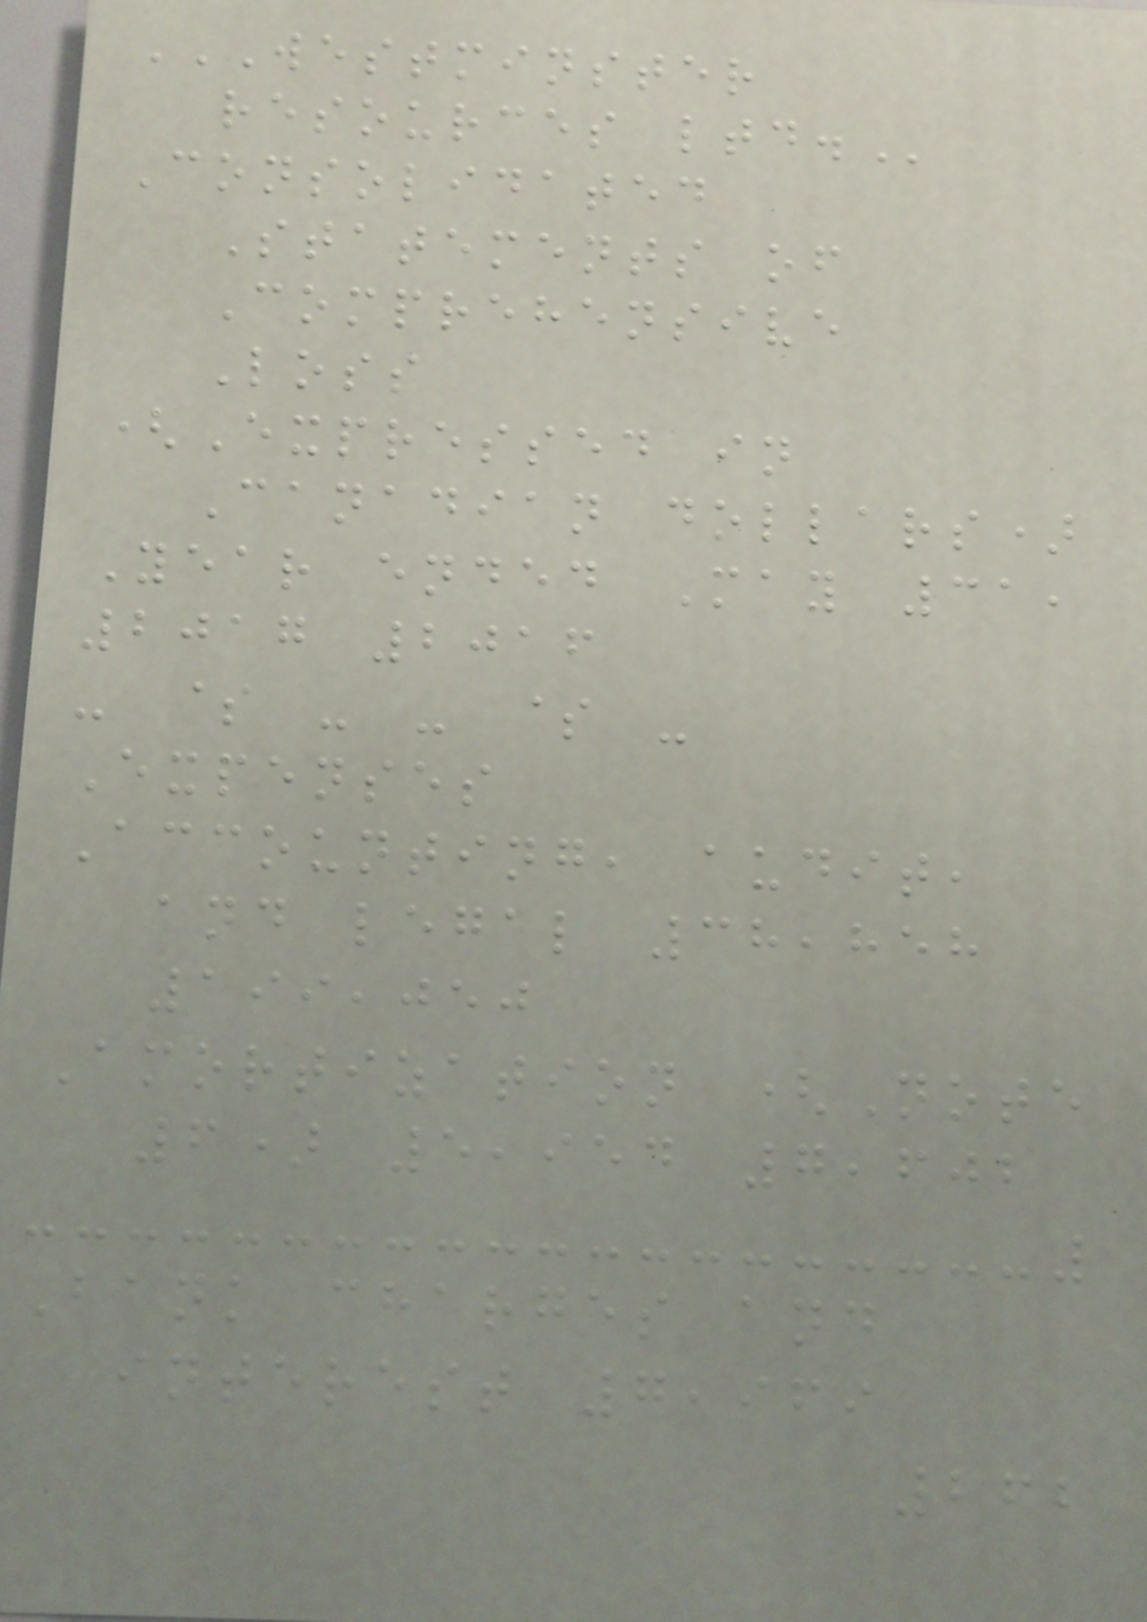WESTMINSTER
RESOURCES LTD.
Consolidated
Statements of
Comprehensive
Loss
(Expressed in
Canadian dollars)
Year ended May 31,
2017 2016
- $ - - $ -
Expenses
Accounting, audit,
and legal 38,858
199,050
Amortization (Note
6) 5,954 7,602
Bank charges and
interest 7,969
262
